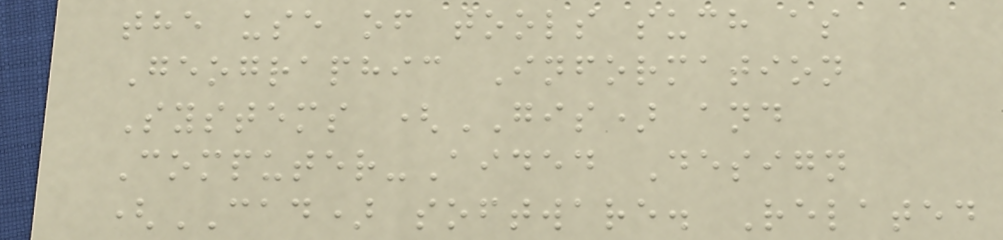the use of tools such as
Geographic Information
Systems (GIS) and
Computer-Aided Design
(CAD) software. Related
